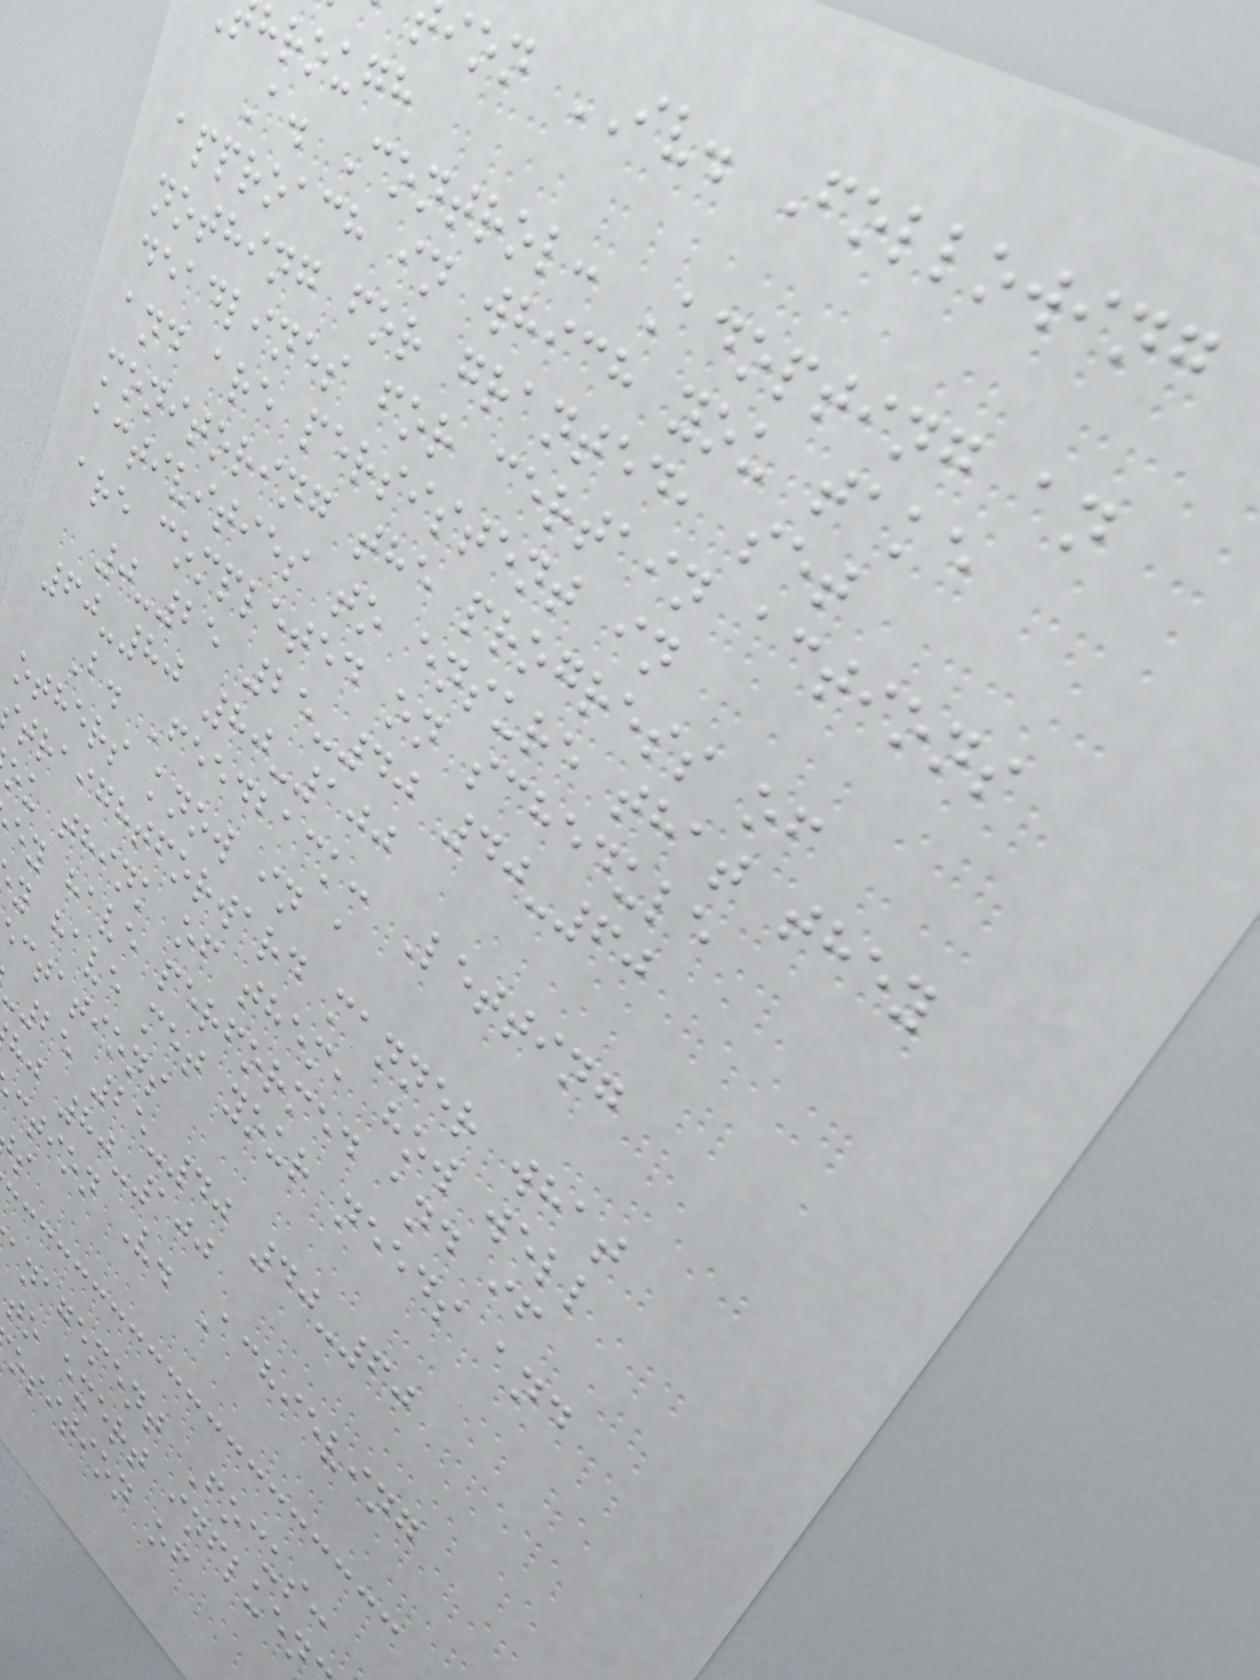ion IV. Following
hrough
A. Control: Adopting an
approach in which you take
nothing for granted, set
deadlines for certain actions
and are persistent in
monitoring the progress of
activities to ensure that they
are completed on schedule
0-25 25-40 40-60
60-80 80-100
B. Feedback: Letting
others know in a
traightforward manner what
ou think of them, how well
ey have performed and if
y have met your needs and
ctations
-25 25-40 40-60
hj 80-100
ction V. Achieving
anagement Focus:
to exert influen
osition of
